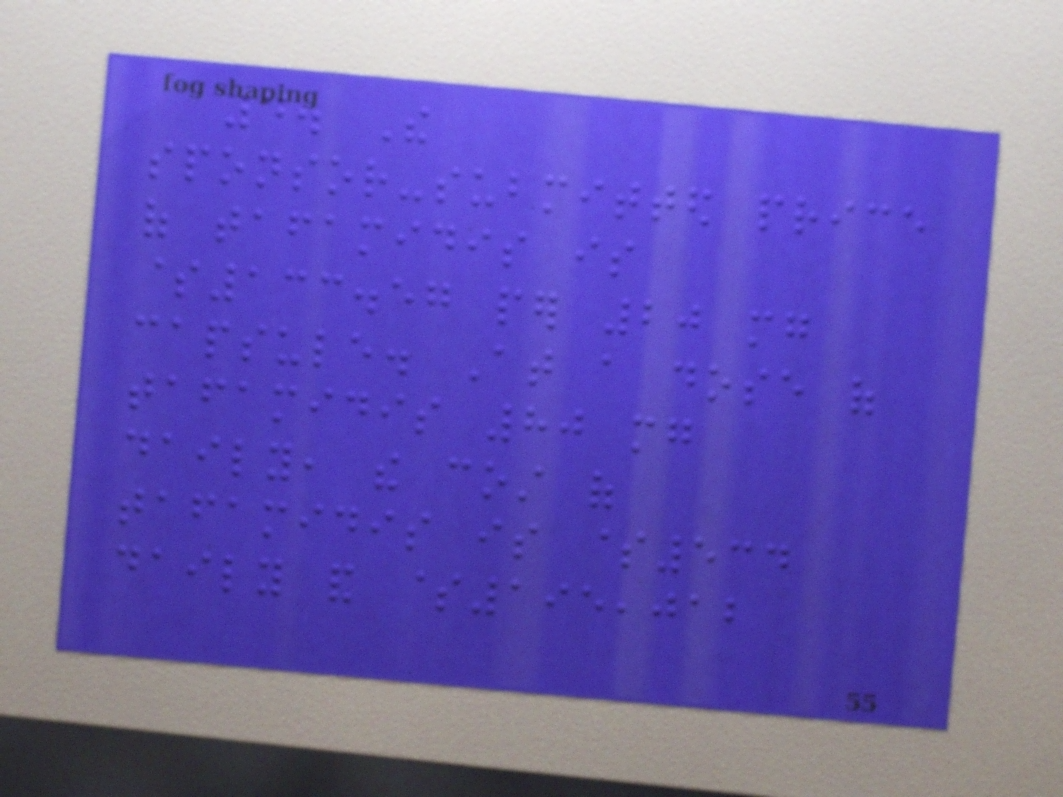4. The
sponsor-submitted price
of tafamidis is
$133.57 per 20 mg
capsule. At a dose of
tafamidis 80 mg
daily, the cost of
tafamidis is $534
daily and $195,012
